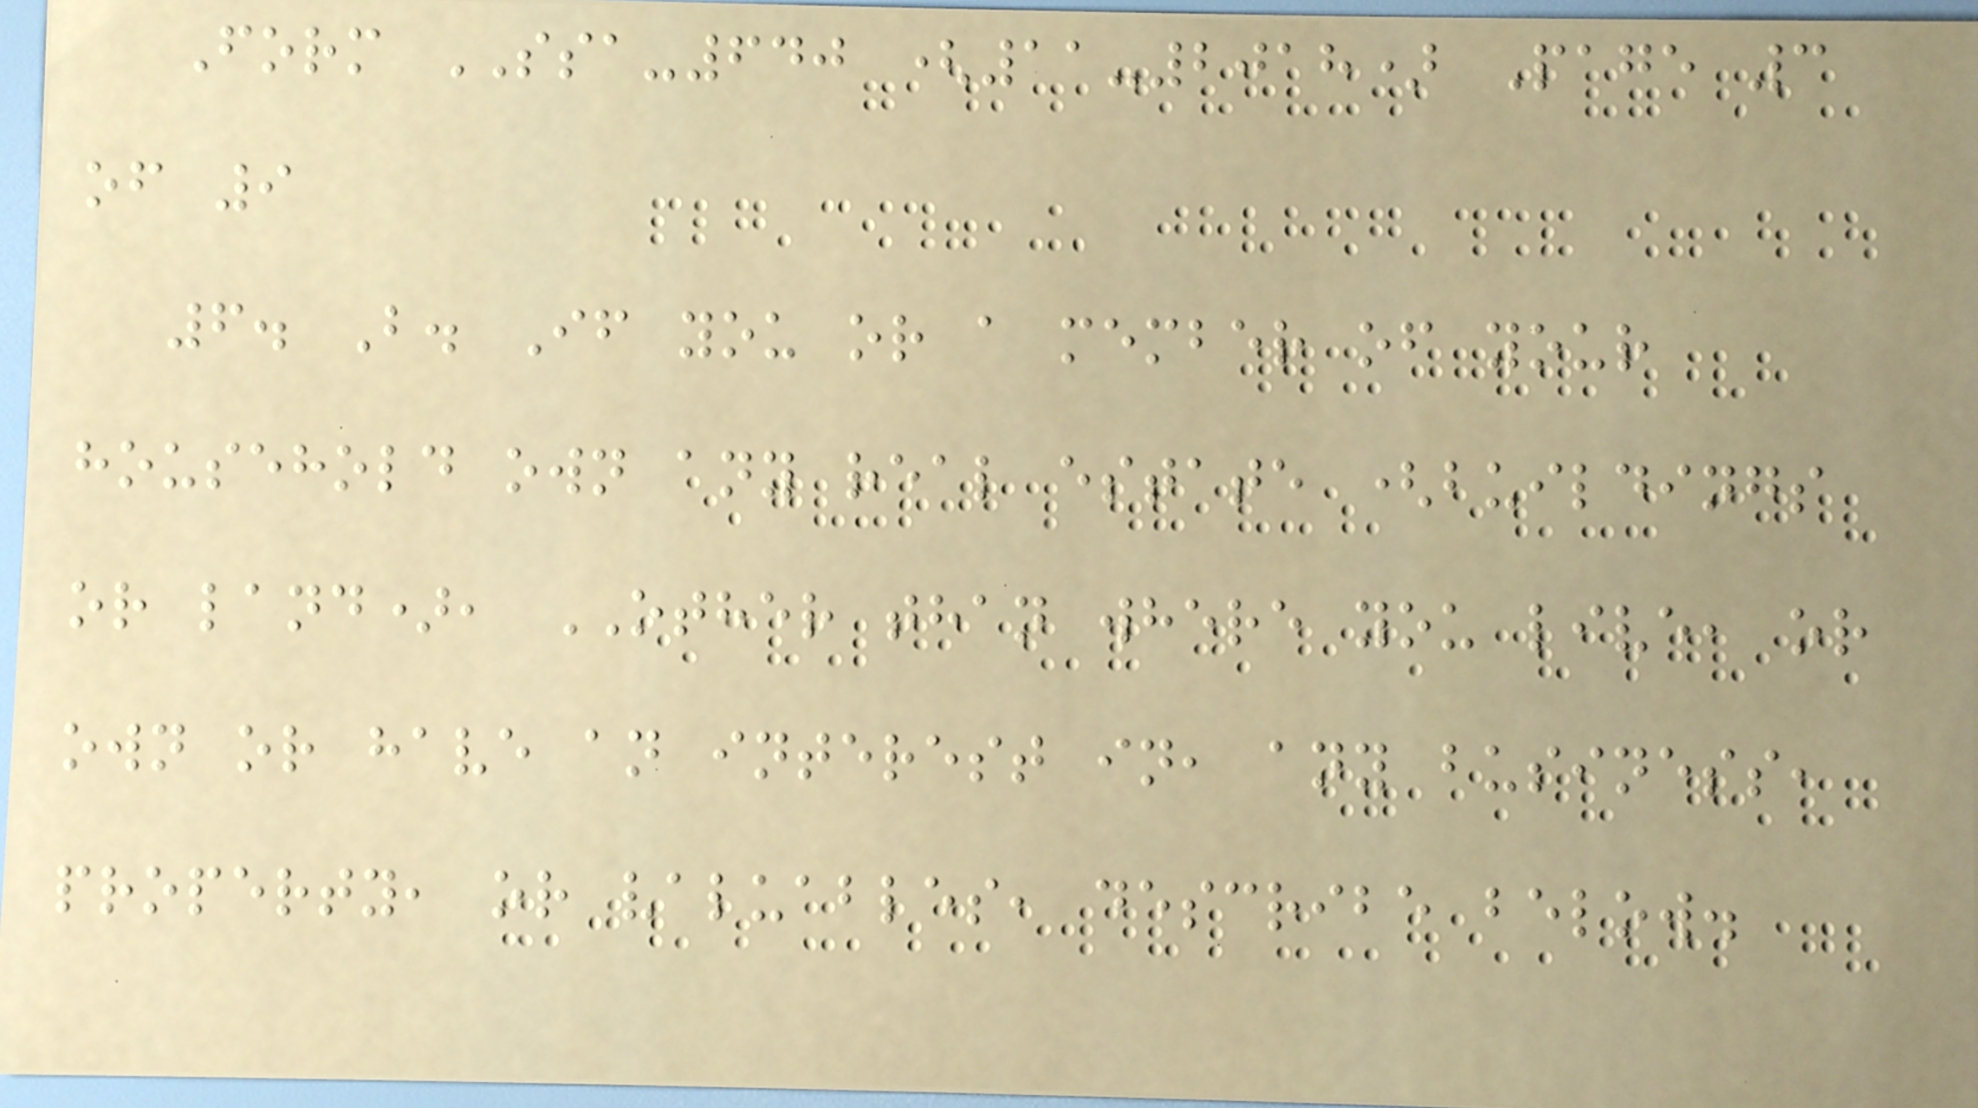Form SSA-640 (11-2018) Page 3
of 9
6. B. If you or a member of your
household own any real estate (buildings
or land), OTHER than where you live, or
own or have an interest in, any business,
property, or valuables, describe below.
